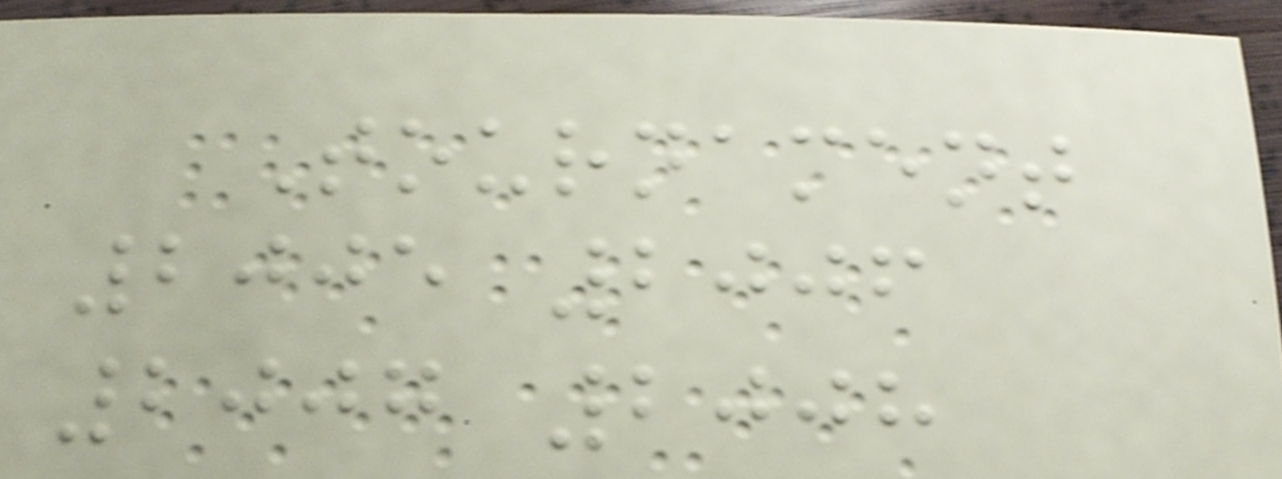Tournament
2005 2006
2007 2008
